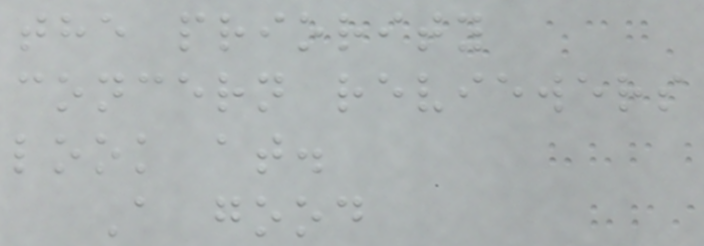the priority
concern reviewers
look at.
A good
